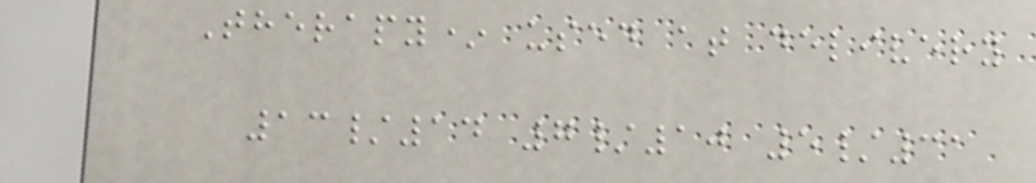Therapy* used at delivery
13/14 7/10 5/31
